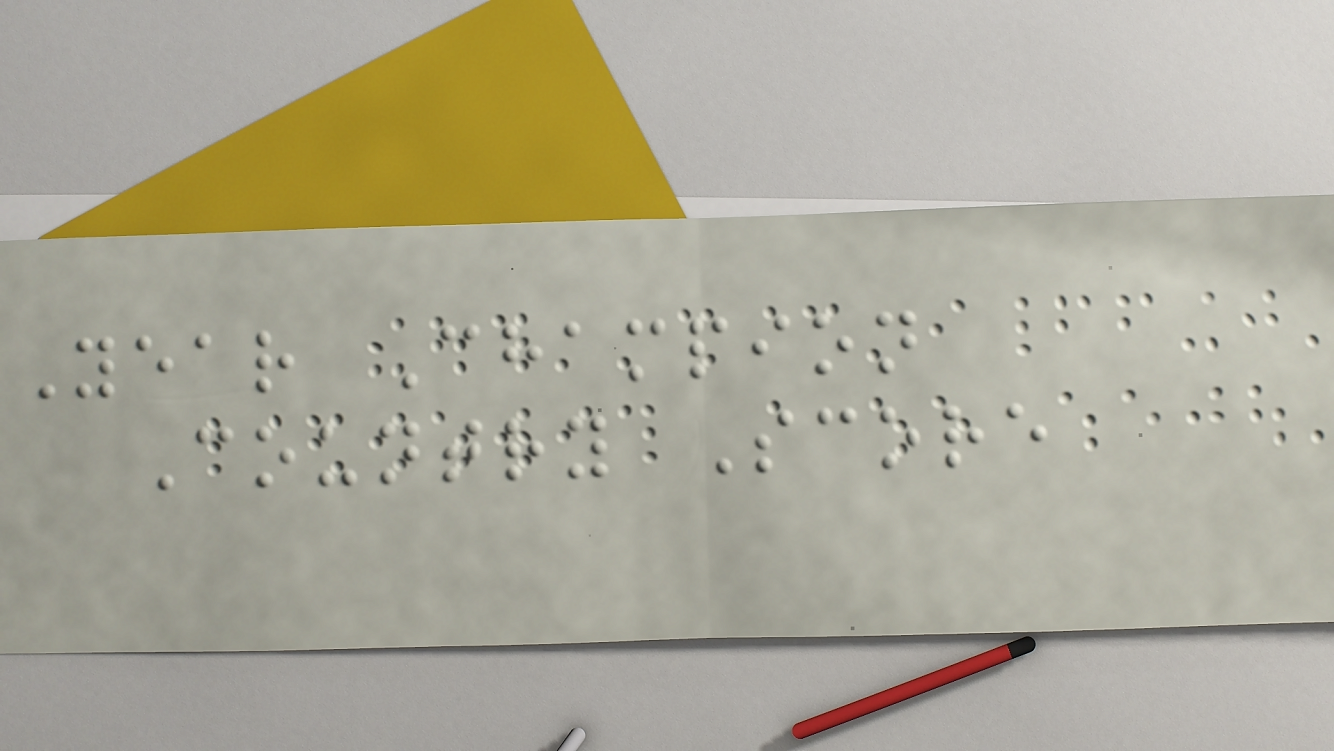Year Champion
Country Score
